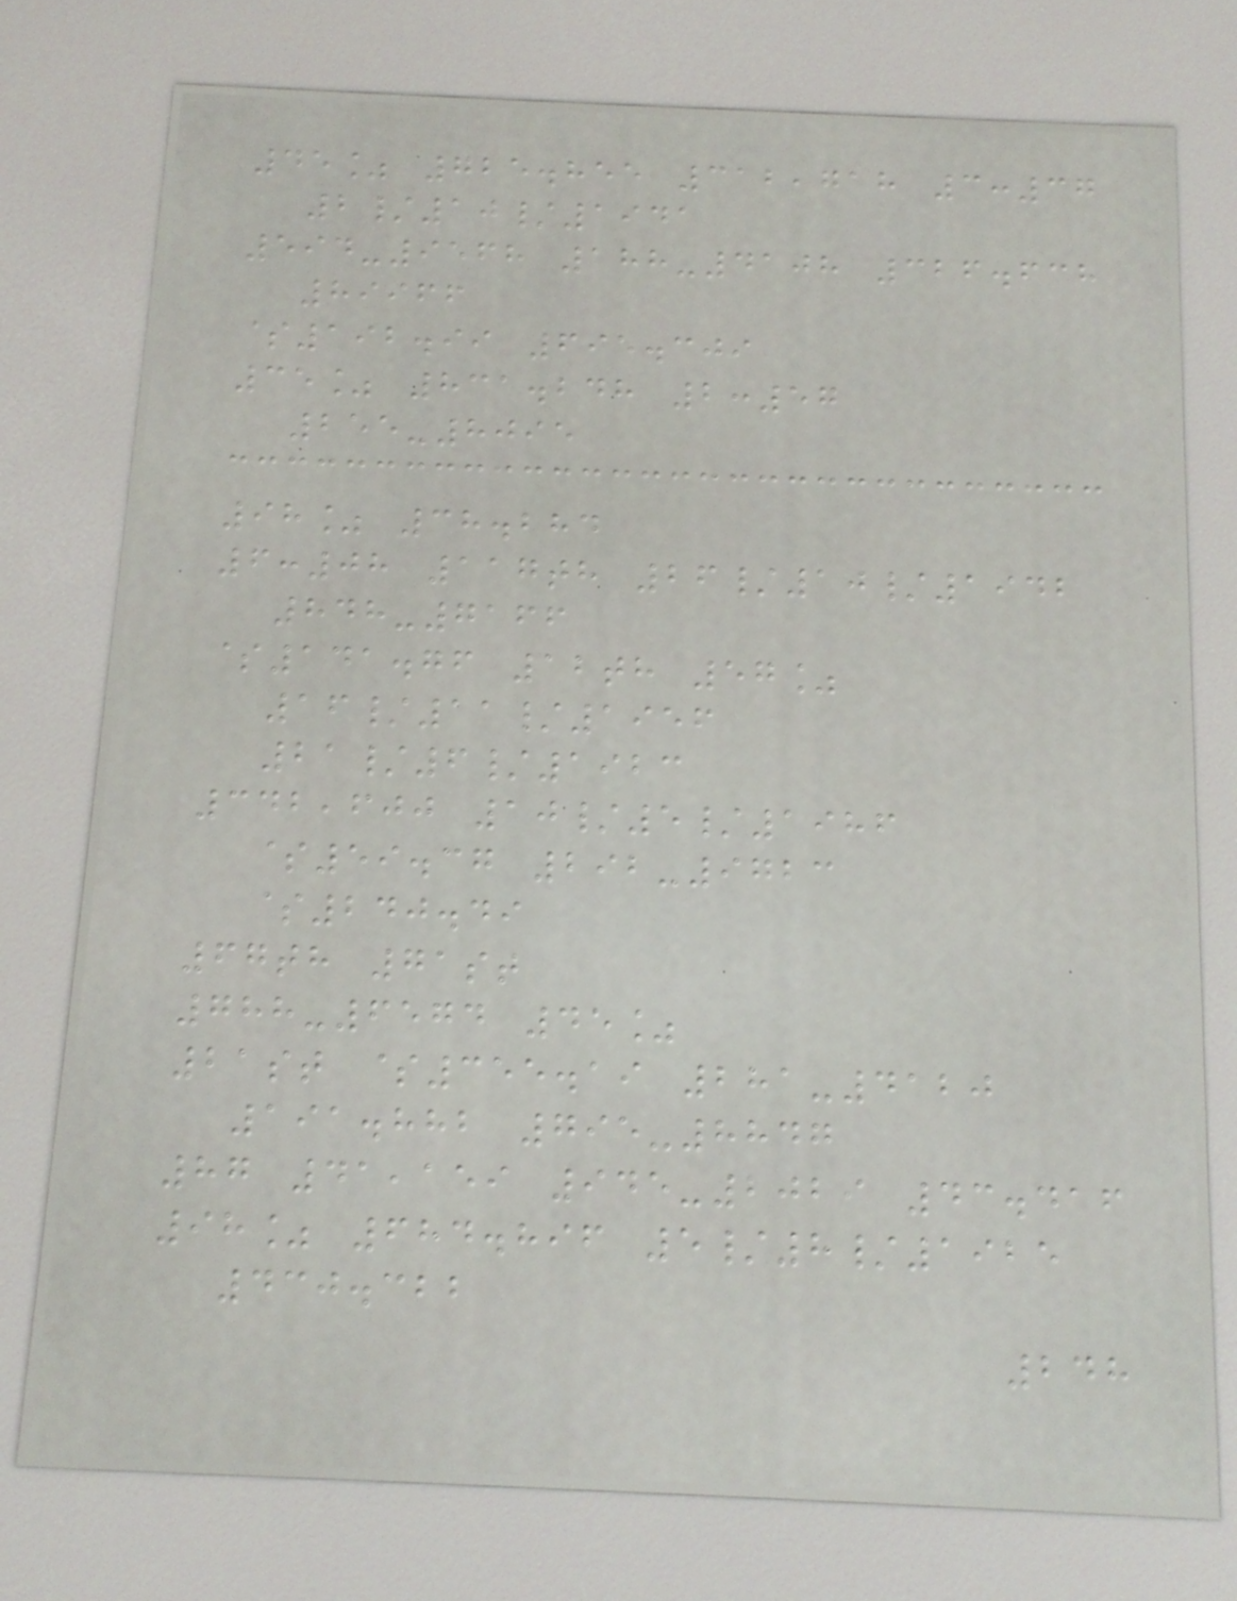45% 725.855 312,718 3:37
2/10/1941
594-9568 188-4108 326.638
89966
$192.99 695.309
35% 831.248 2:57
255-8095
98% 38.284
6:08 117th 26/10/1942
848-7166
$141.76 12th 57%
16/11/1956
21/6/1923
342,600 10/5/1986
$59.37 292-9723
$240.49
67th 71st
788-6574 45%
21st $355.19 281-4120
191.882 795-8847
87 41,159 945-2029 43.416
98% 684.896 5/8/1925
430.322
248
